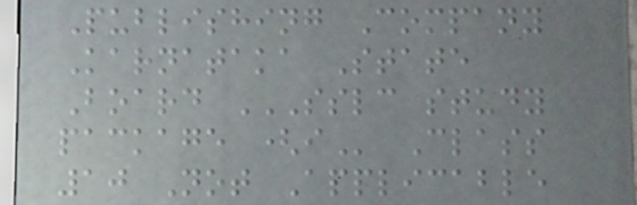Publishing Company
Karnataka State
Board SSLC STUDY
PACKAGE (I Class
10 Not Applicable
